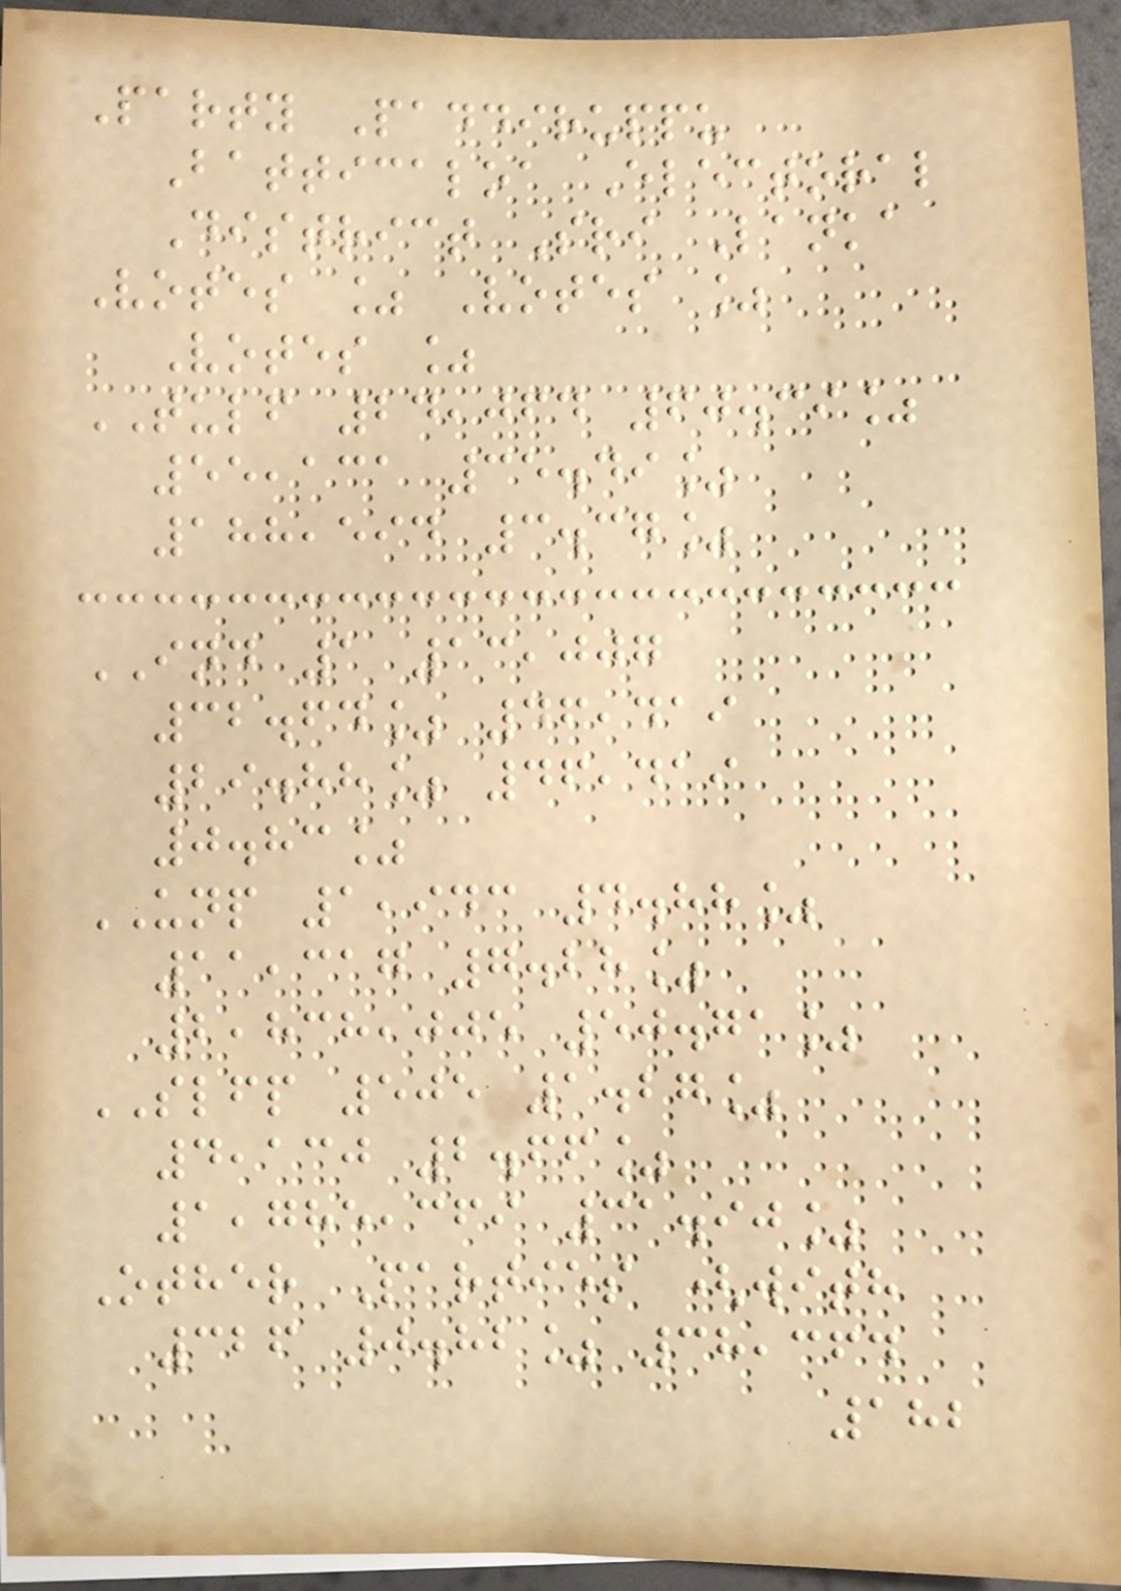Party Paddiruppu
Batticaloa Electoral
District Sri Lanka
Votes % Votes %
Votes %
TULF 24,064 60.39%
55,131 35.49%
188,594 3.37%
IND 1 13,007
32.64% 46,419
29.88% 46,419
0.83%
UNP 1,943 4.88%
11,317 7.28%
2,838,005 50.71%
SLFP 505 1.27%
4,130 2.66%
1,785,369 31.90%
Other Parties (with
326 0.82% 38,364
182
